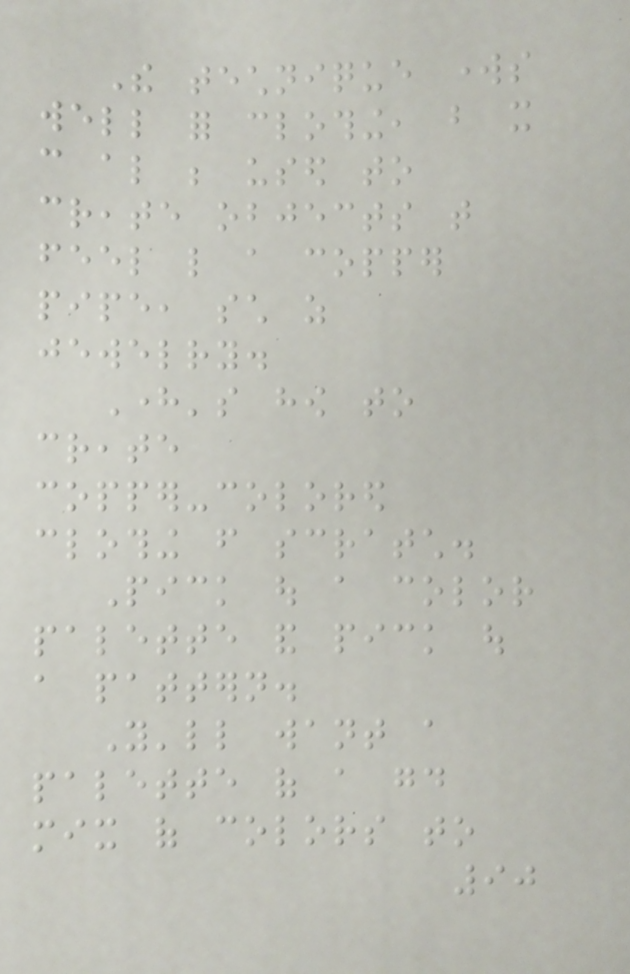The technique works
well for clothing, but it
can also be used to
create objects that
feel like a copper
pipe, such as
jewelry.
Here's how to
create
copper-colored
clothing from scratch.
Pick out a color
palette and pick out
a pattern.
You'll want a
palette of a good
mix of colors to
90
